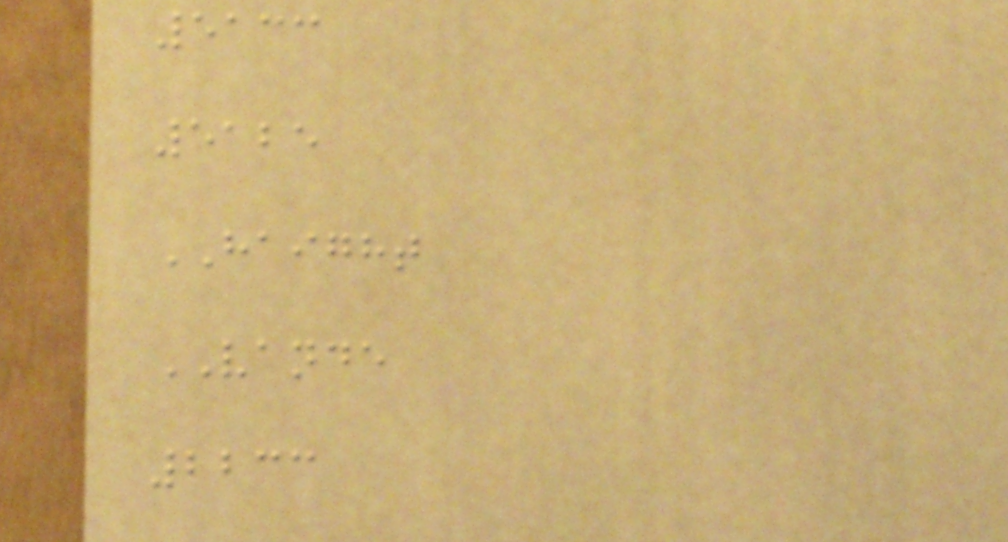5133
5125
HAIGHT
VANDE
2233
